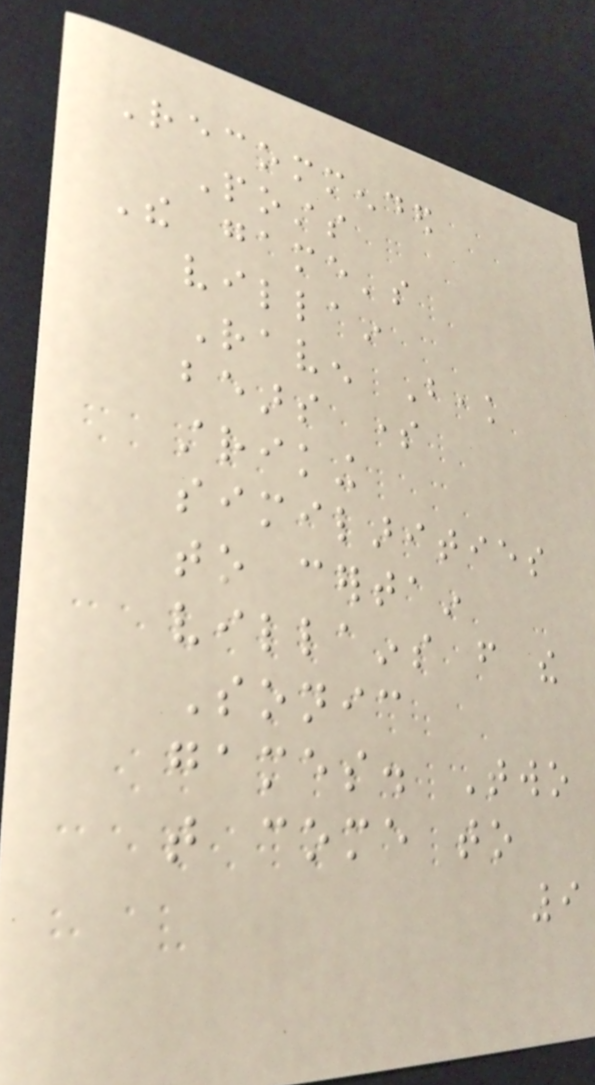Recommended
Posts
The game's
villain
Raven Beak
bears some
striking
similarities
to certain
villains from the
Sonic
games. Two
that come to
9
